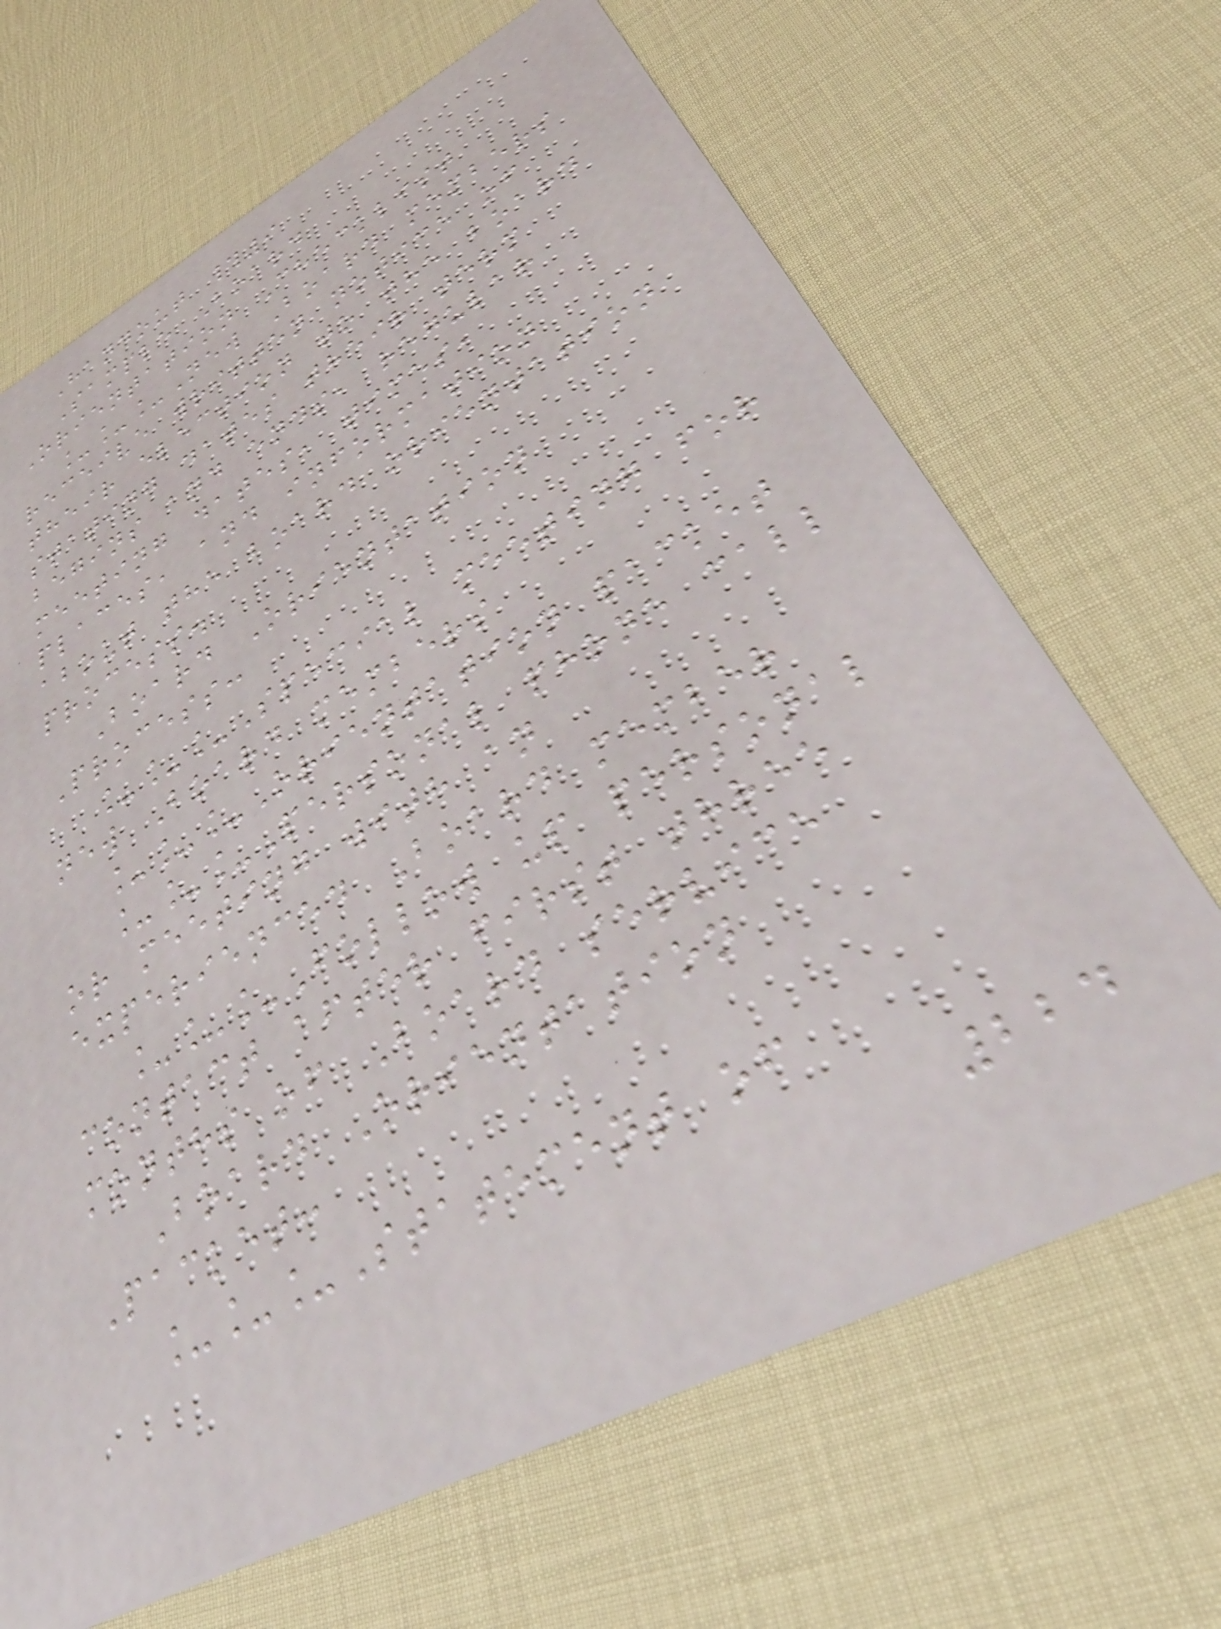Handout #9
Sample Board
Orientation Checklist
___New Board members
receive written notice of
their election to the board
stating dates their term
begins and ends, regular
meeting dates, times,
places, and information
about the board orientation
process.
Board Orientation
Process:
___Special meeting for
new Board members
___Orientation packet
___Personal phone call
or meeting with an
experienced Board member
___Follow up personal
contact after first three
months of Board service
Board Orientation
Packet:
___Statement of
224
